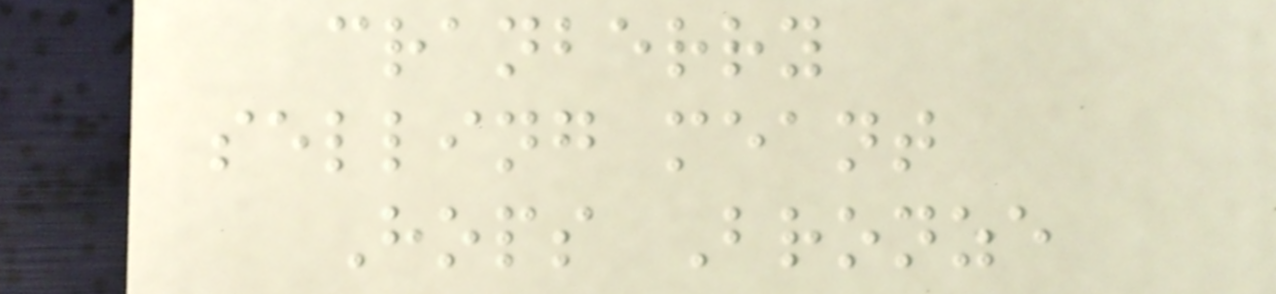cranberry
selling meant
Hops Bronze
